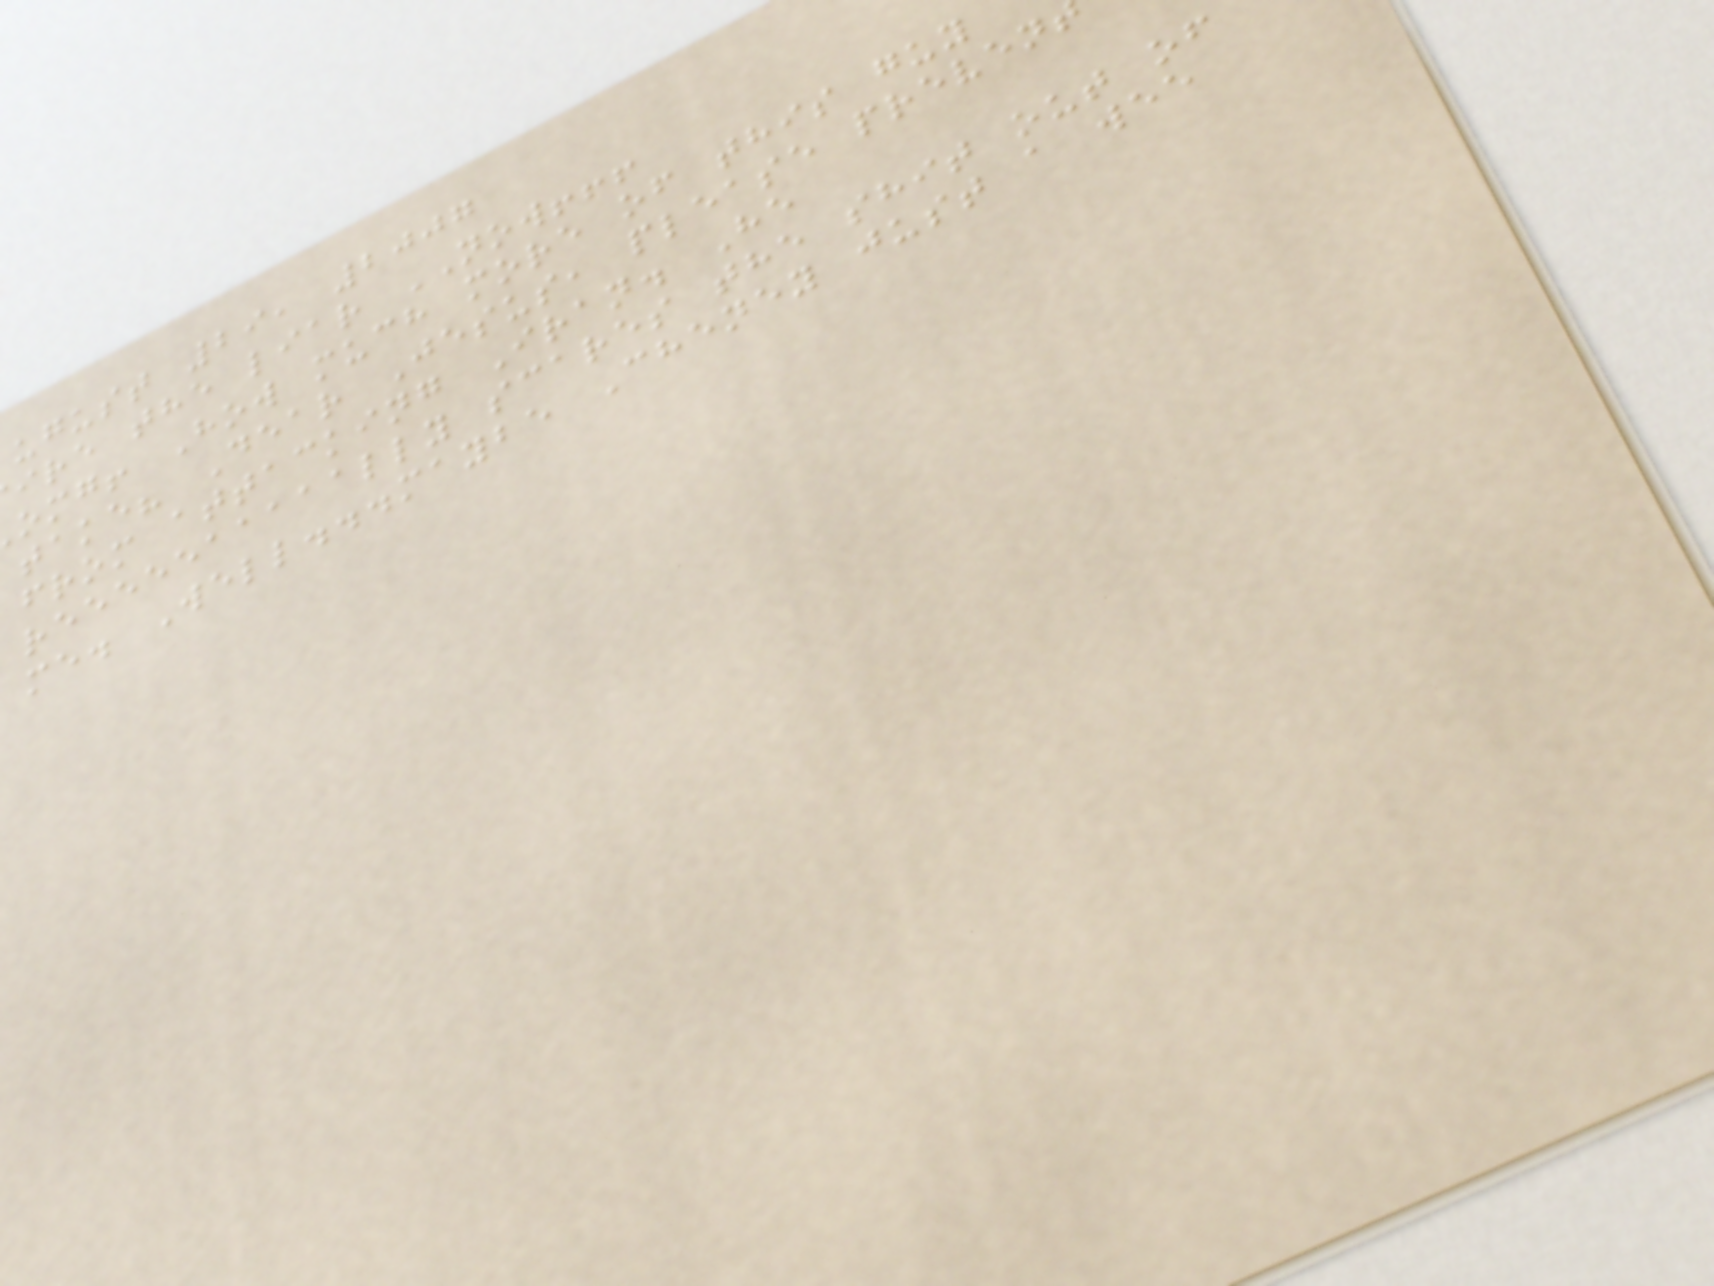ugust 29, 2007
ire the liar NOW!!!
omg! How much more of this guy
take? Dear Jesus, please preven
from attacking Iran. He
reeeeeaaaaally scares the shit out of
me. Well...maybe Cheney just a wee
